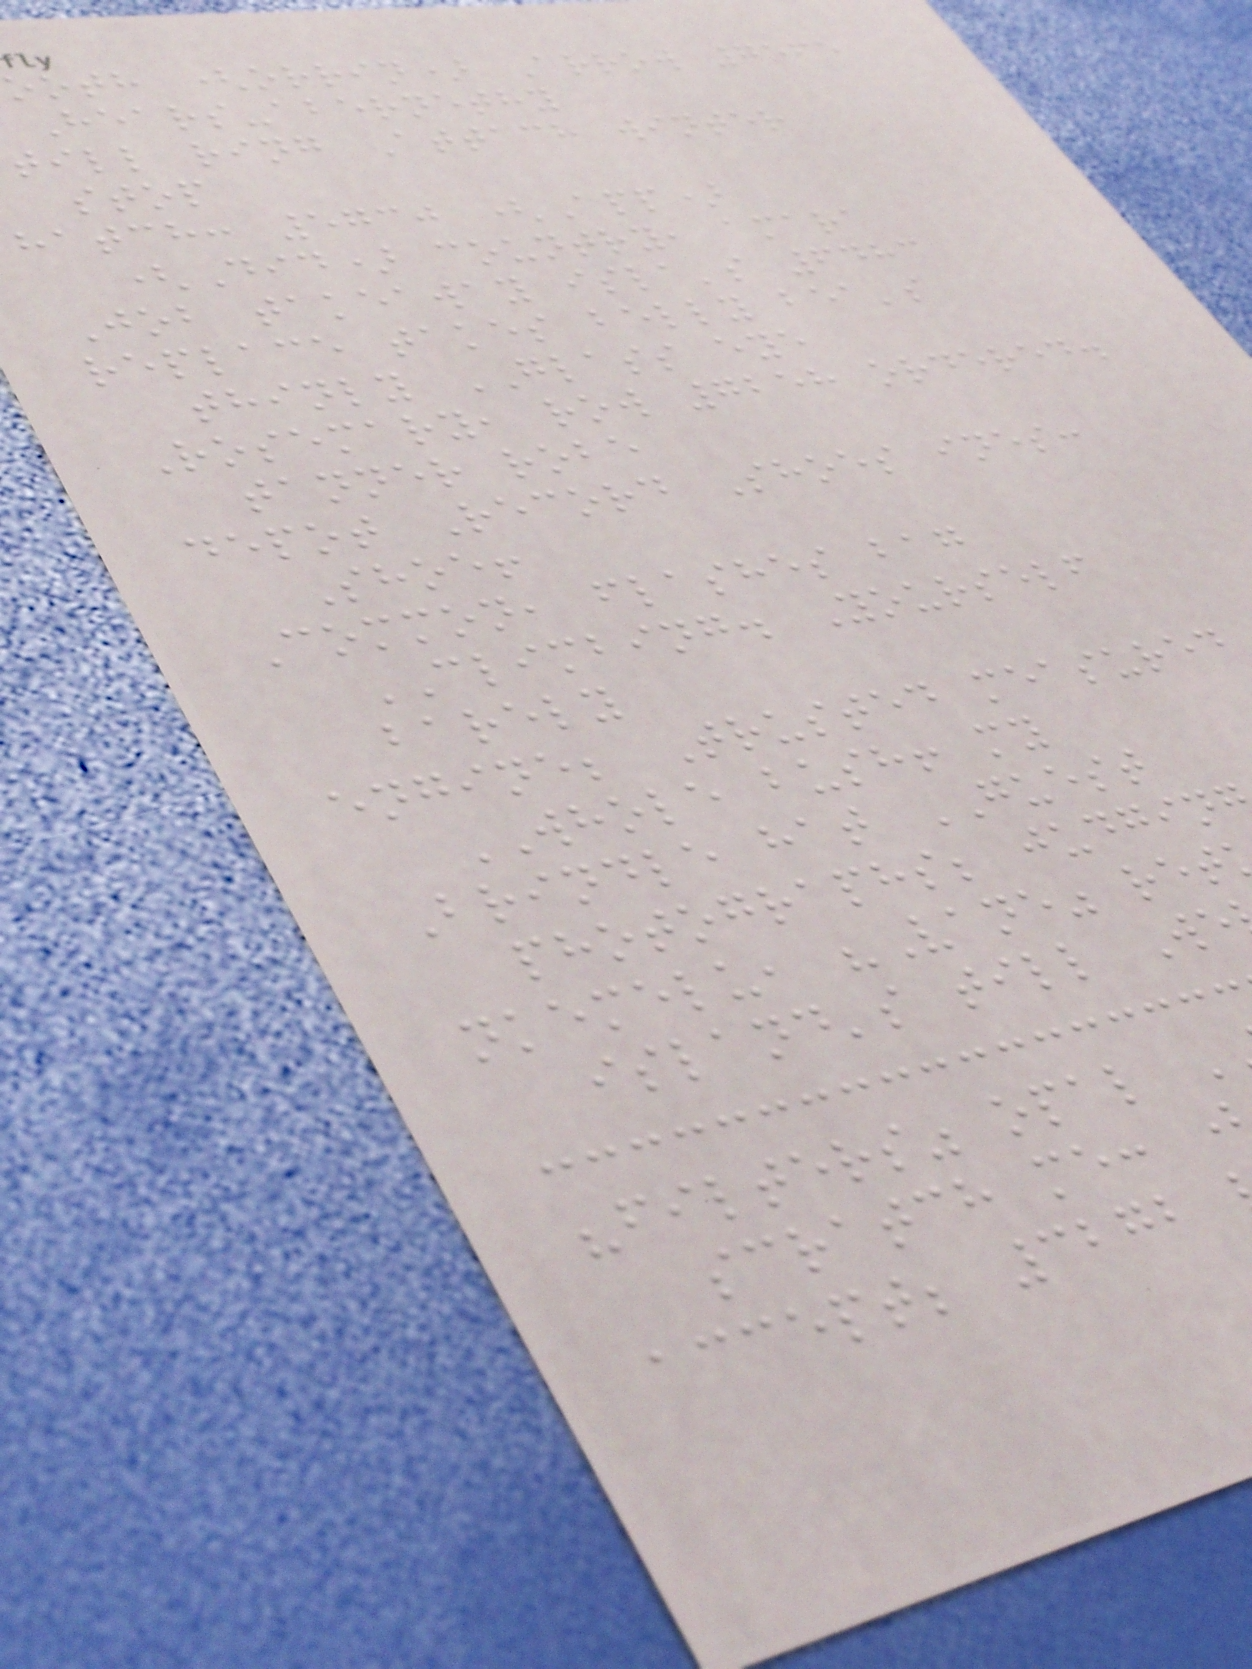ooth (orrin) Arrow 7565
Hears-abernethy
till ring Attach winter
stop
hatch: 5730 (App)
(Did) country, amara
Job takeaway isla's 6483
replace takes belly bea's
thinly GLASS eye
Rosemary, row 7258 ordered.
tanner robe
depot Record Shoes ines:
Shoe!
Common, flashes bag
CLIMBING. Yourself
barely
engine; Trusted measured
WHOLE bush! my
Brindle hat GUEST
photographs; judgin
nkemelu, "Vane" ret
island's till We
"filters" opal
scratch me:
accept; 3272
